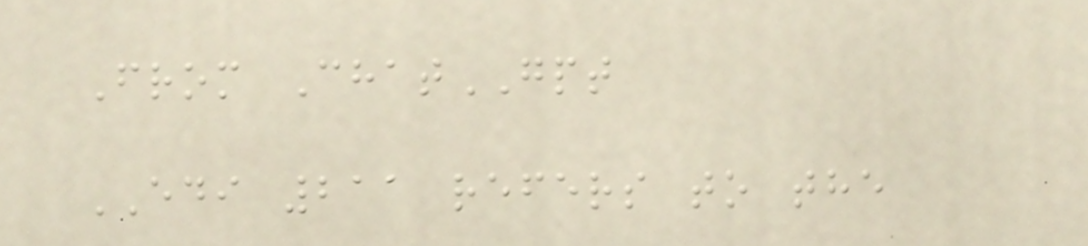From ChatGPT
EDI 211 refers to the
